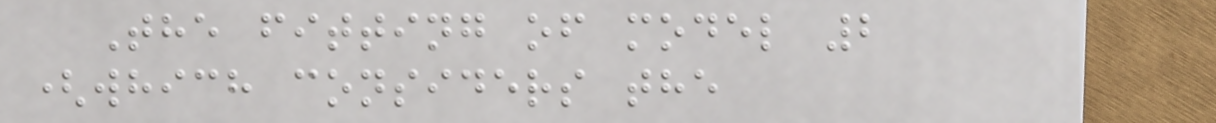The fitting of model 2
(which considers the
